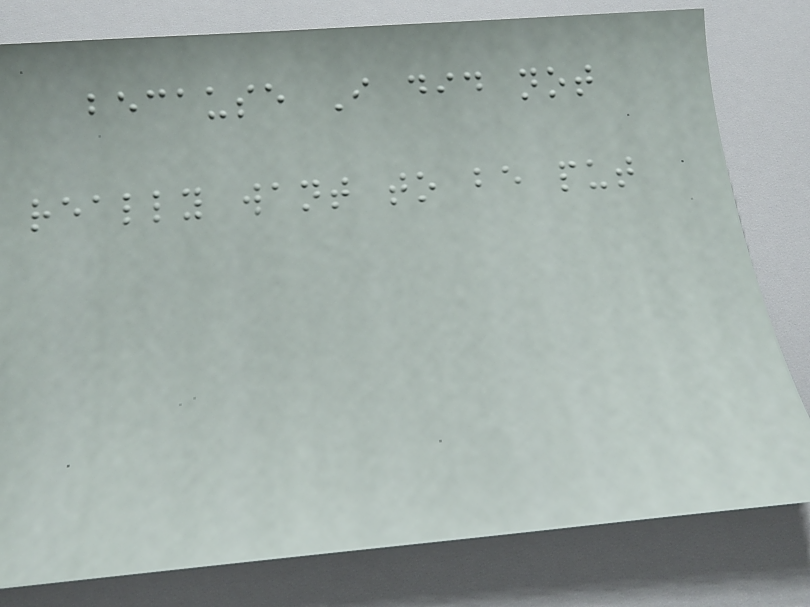because I did not
really want to be put
